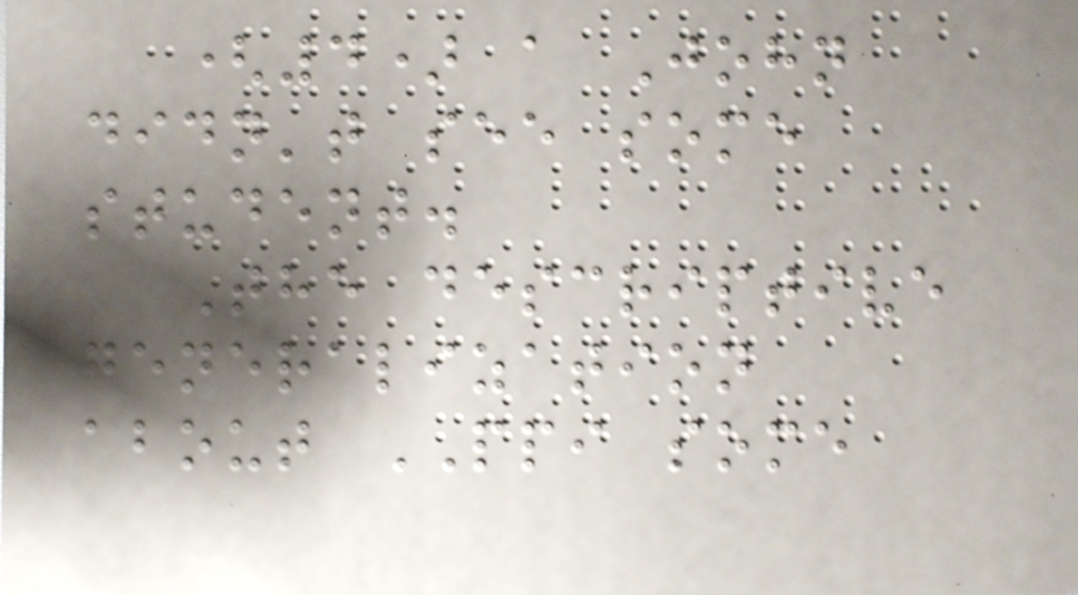(4) a John
didn't see some
student.
The descriptive
generalization
about PPI some
